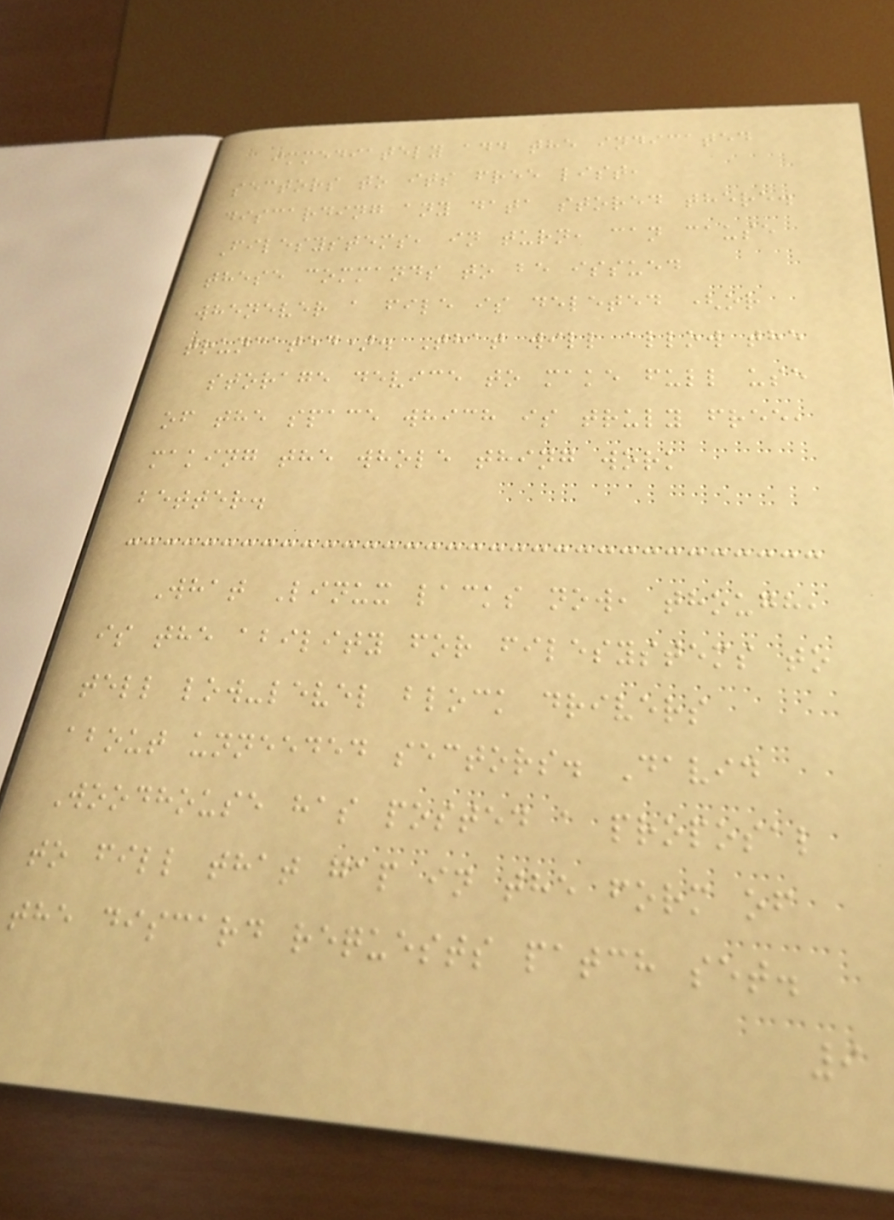immediately add the indicated
sectors to its free list,
discarding any data stored there.
Filesystems, in turn, can cause
these commands to be issued
whenever a file is deleted (or
truncated). That will allow the
storage device to make full use
of the space which is truly free,
making the whole thing work
better.
What Linux lacks now, though,
is the ability for filesystems to
tell low-level block drivers
about unneeded sectors. David
Woodhouse has posted a proposal
to fill that gap in the form of
the discard requests patch set.
9
